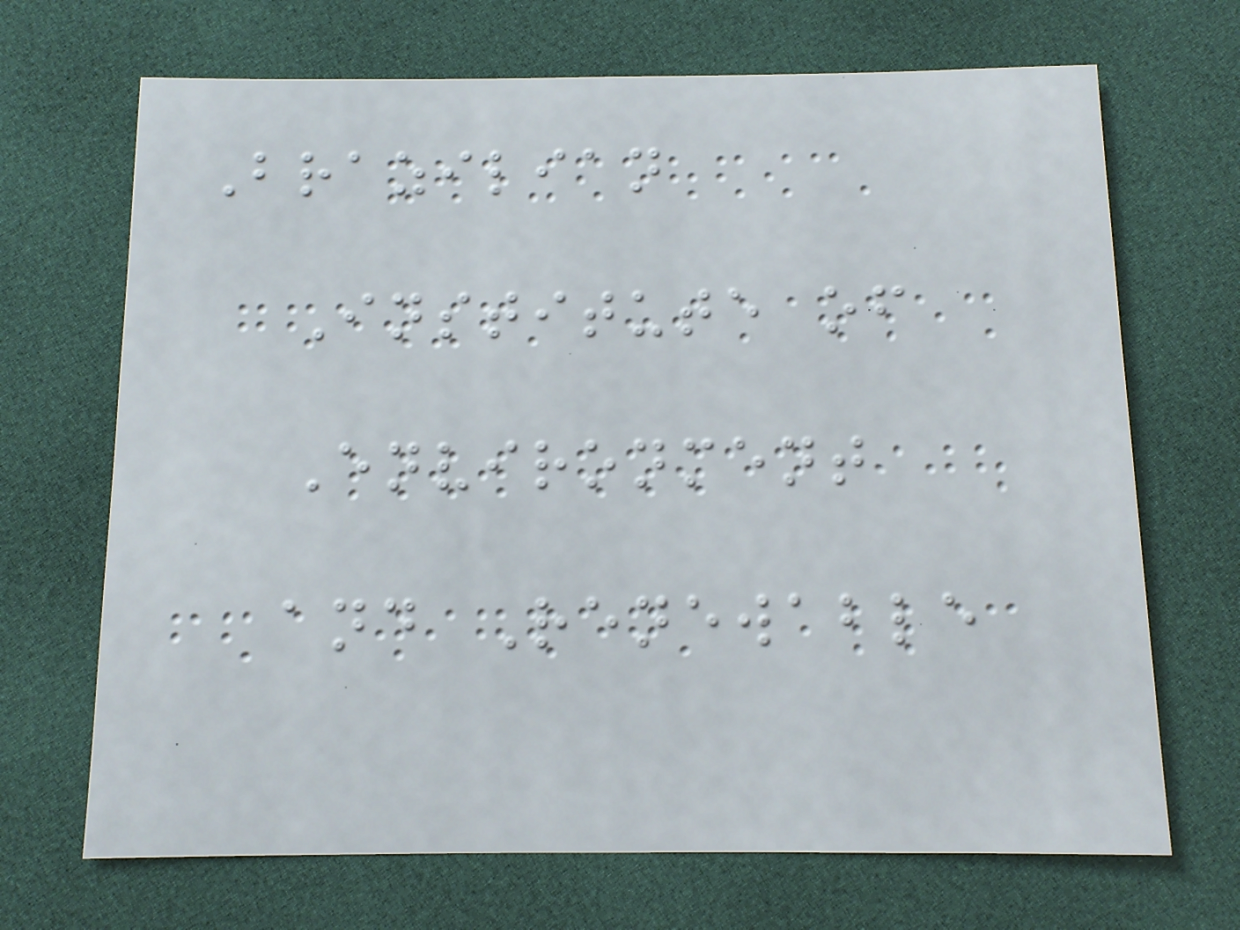Brazilian
Institute of
Environment
and Renewable
